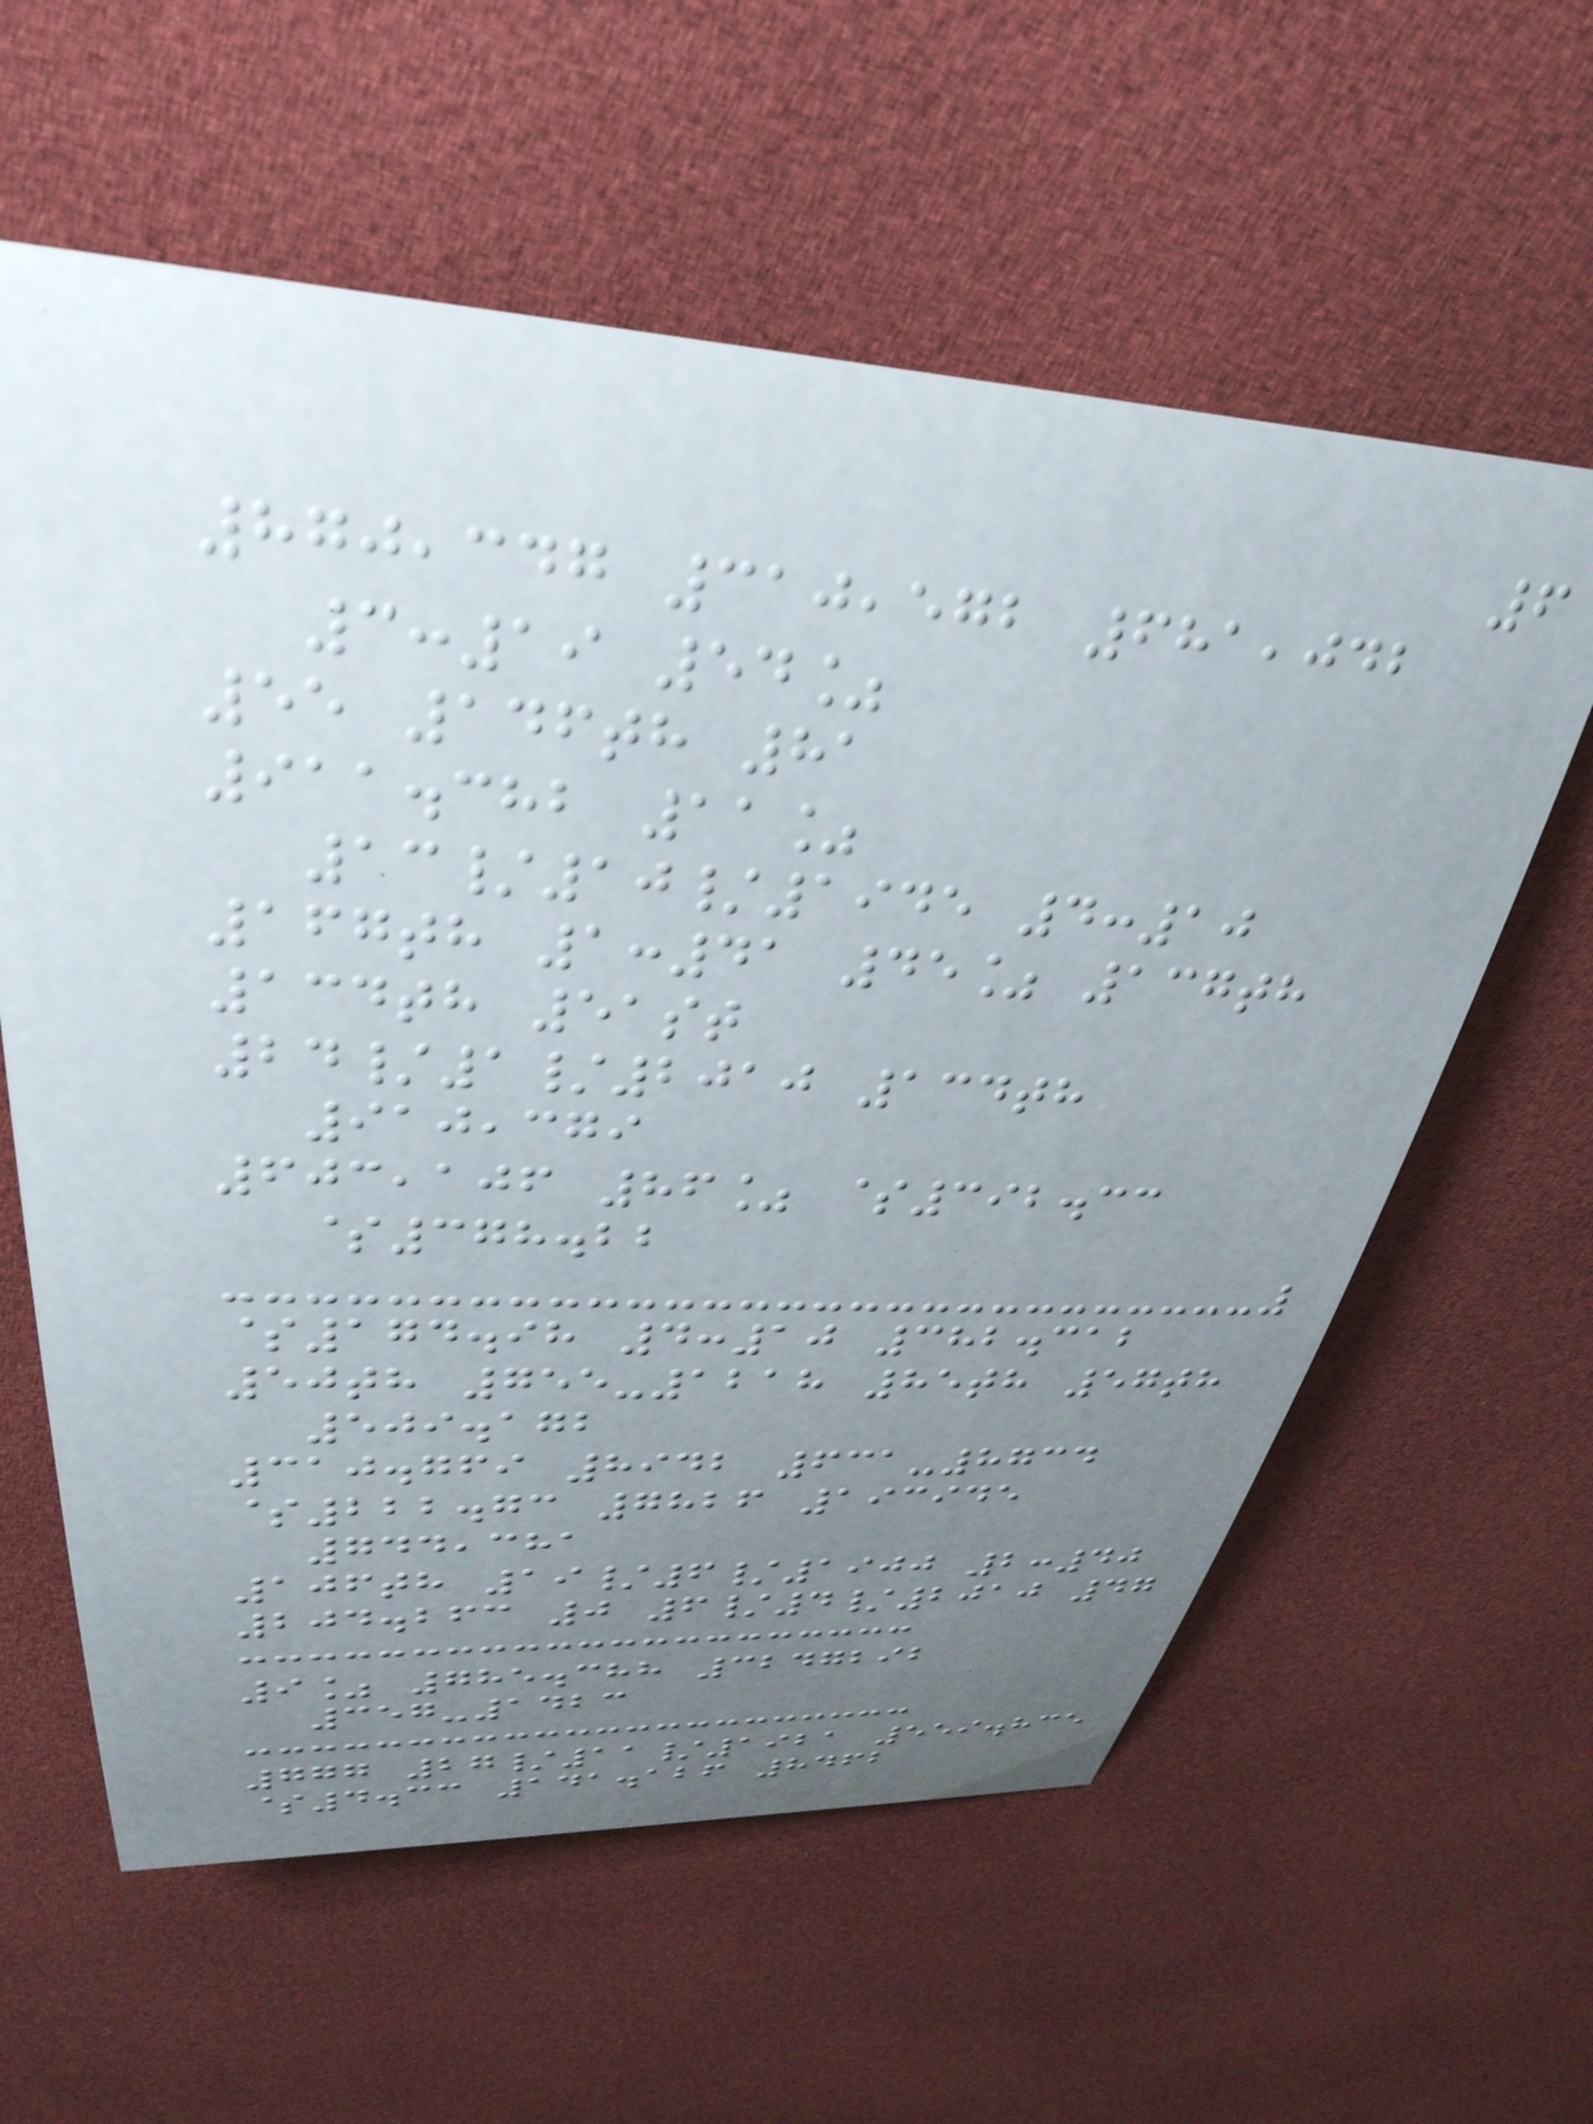6
870,347 310,572 681,042
3:19 54%
55 146th 81
911.382 11%
13/10/1945 4:10
167th 1:41 45% 137th
134th 51st
24/1/2010 134th
910,379
603,106 86% $392.33
$378.22
$174.98 4:10 382.312
50th 755-1218 85th 57th
509.172
310.769 8942 631-8734
$222.73 7826 193945
744,381
106th 19/6/1900 2:40
204.263 0 6/4/2010 47
9% 785.388 3247292
357-1423
777 27/11/1921 559.835
$4.33 141.126 8462
